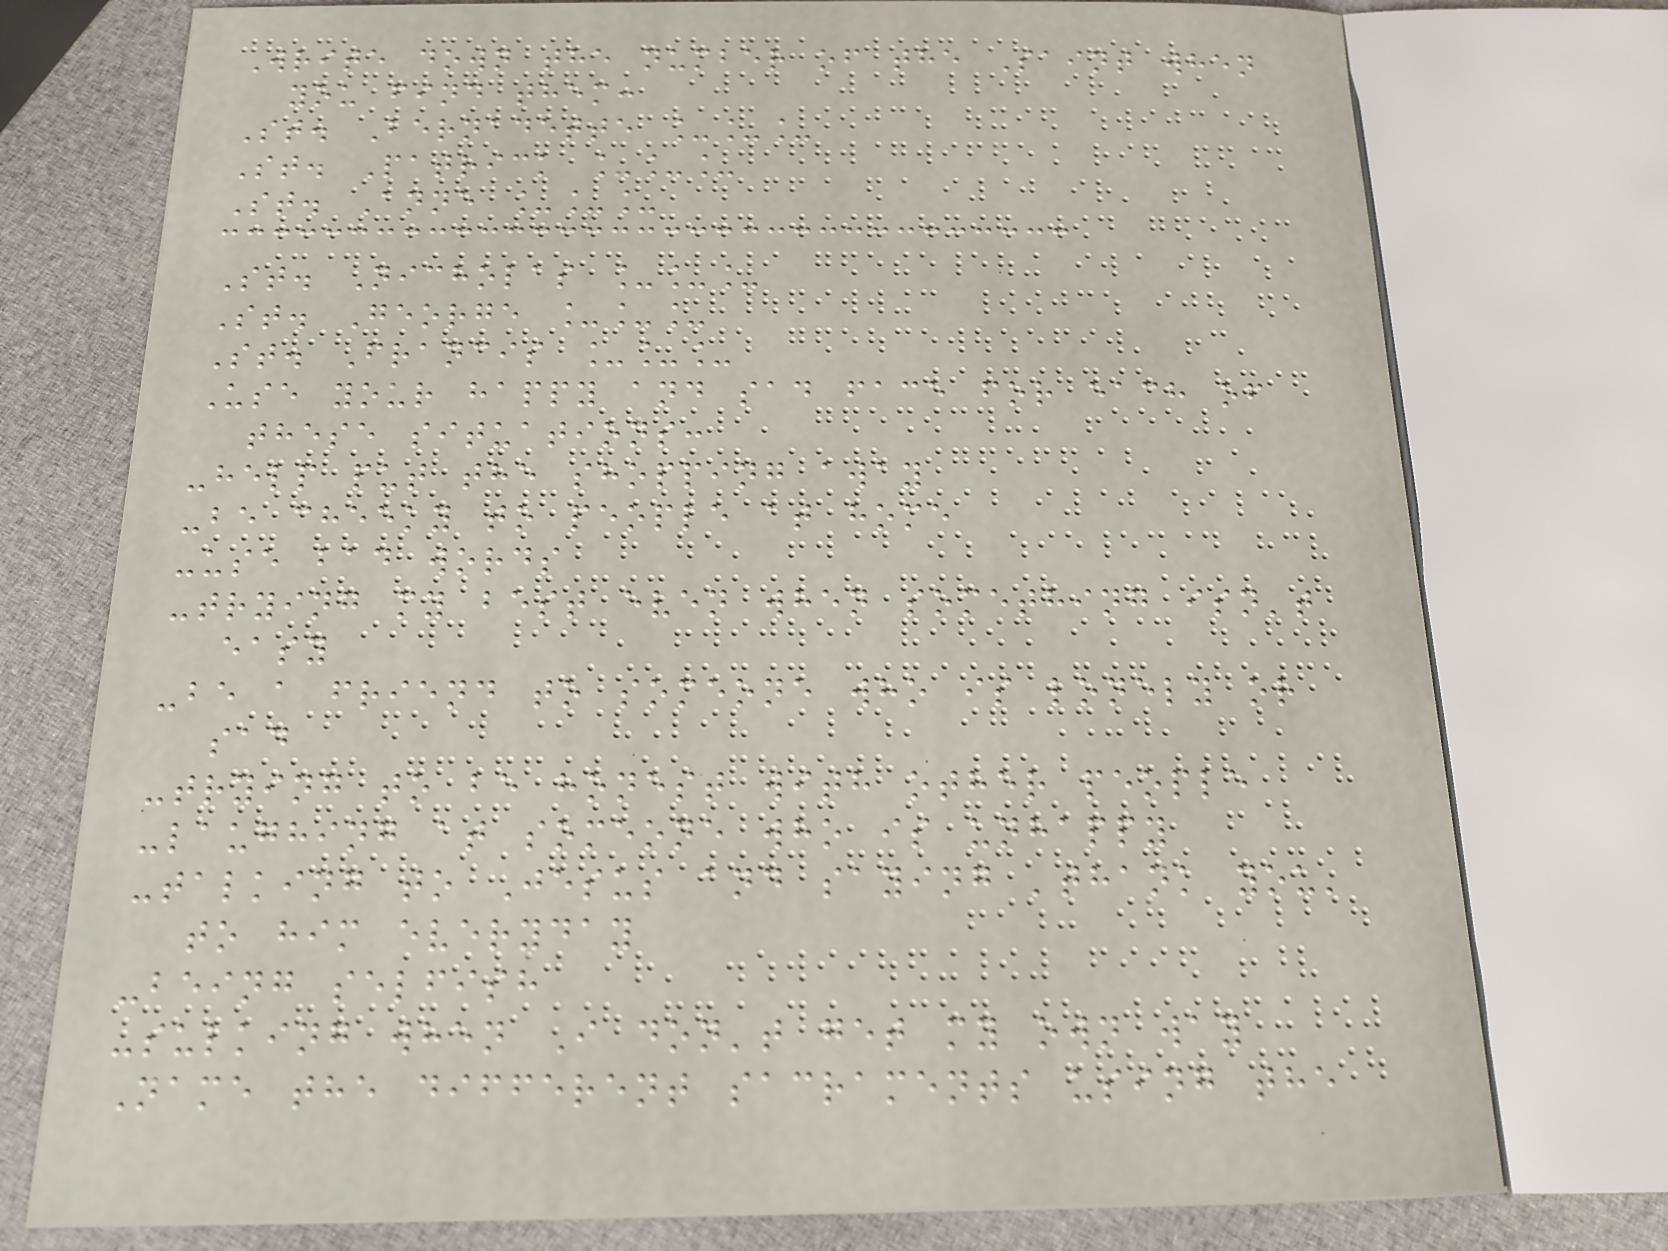Write down the number of the Saint when
you find them:
St. Bernadette ___
St. Patrick ___
St. Anne ___
St. Nicholas ___
St. George ___
St. Francis ___
Use your happy and sad face for each of
these situations:
-help put the shopping away
-be cheeky to people at home
-use bad words
-trying my best even when something isn't
easy
-be a friend to someone who is lonely or
sad
-trying to be honest with other people
-laughing at someone who is unhappy
-talking to Jesus and saying 'thank you'
to him everyday
-being selfish
-sulking when I don't get my own way
Name the different sacraments using the
